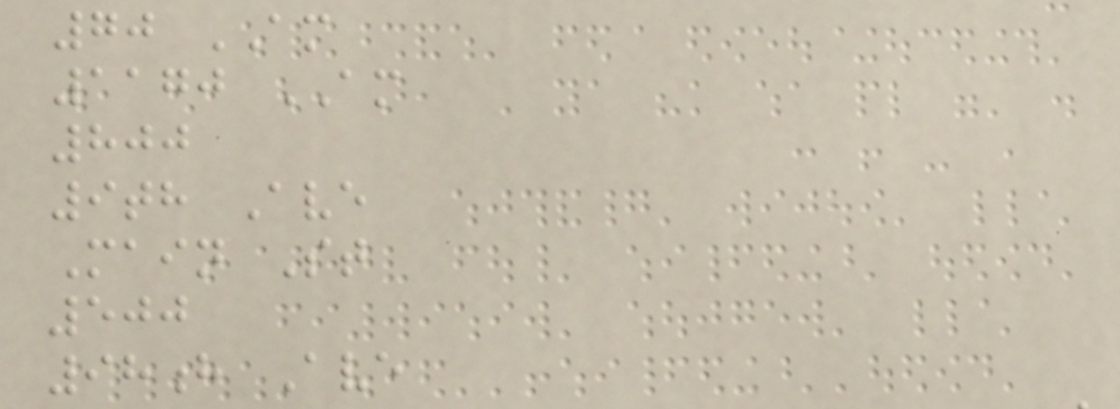70 AM
1170 AM
800
9th Ave
Main St
500
98h Ave
